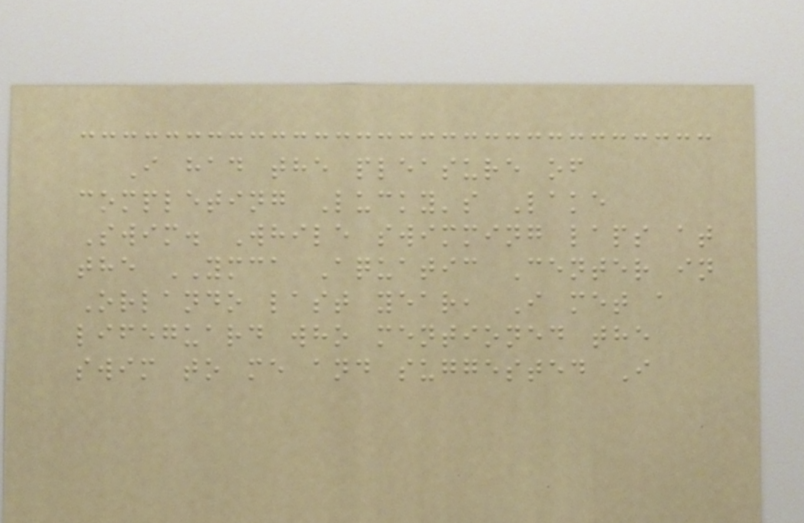I had the pleasure of
completing Lucky's Lake
Swim. While swimming laps at
the YMCA Aquatic Center in
Orlando last year, I met a
lifeguard who mentioned the
swim to me and suggested I
